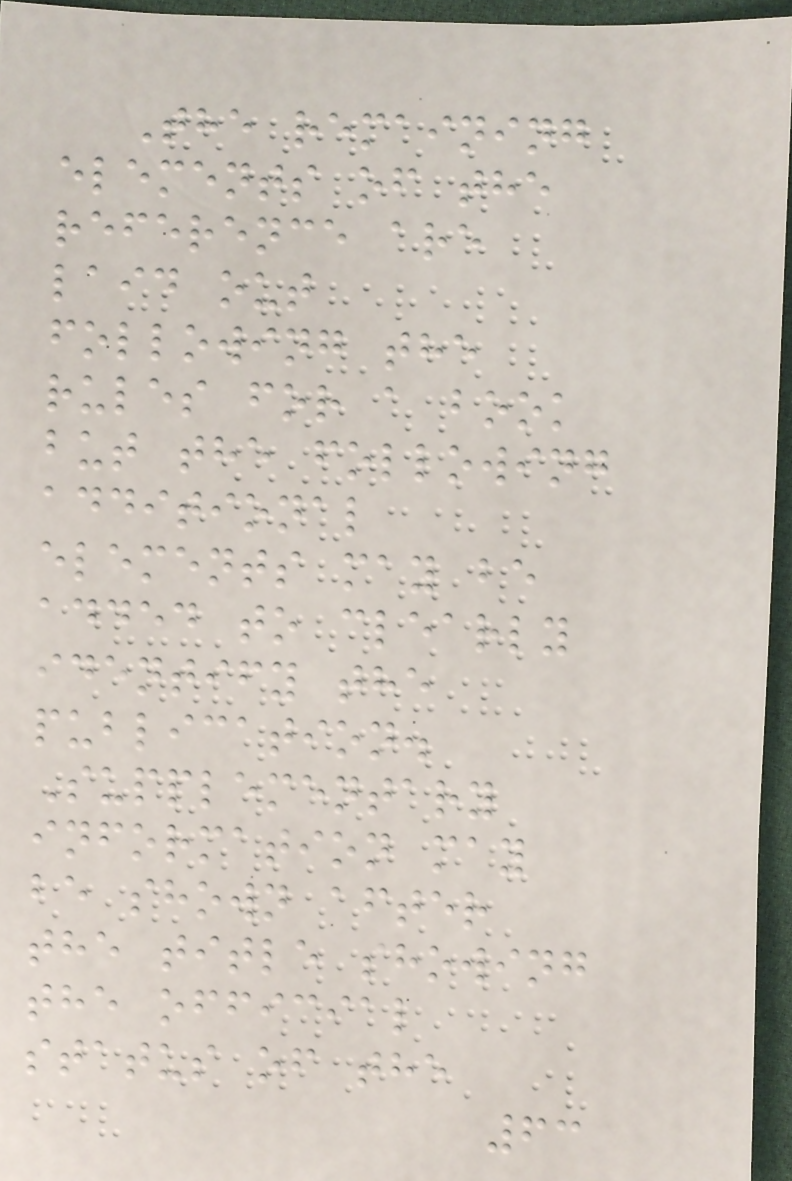The remaining
elements of the
reference are
laid out
following the
rules for a book
but the following
additional
elements may be
added to clearly
identify the
publication.
Supplementary
information may
be shown after
the title showing
the official
status of the
63
